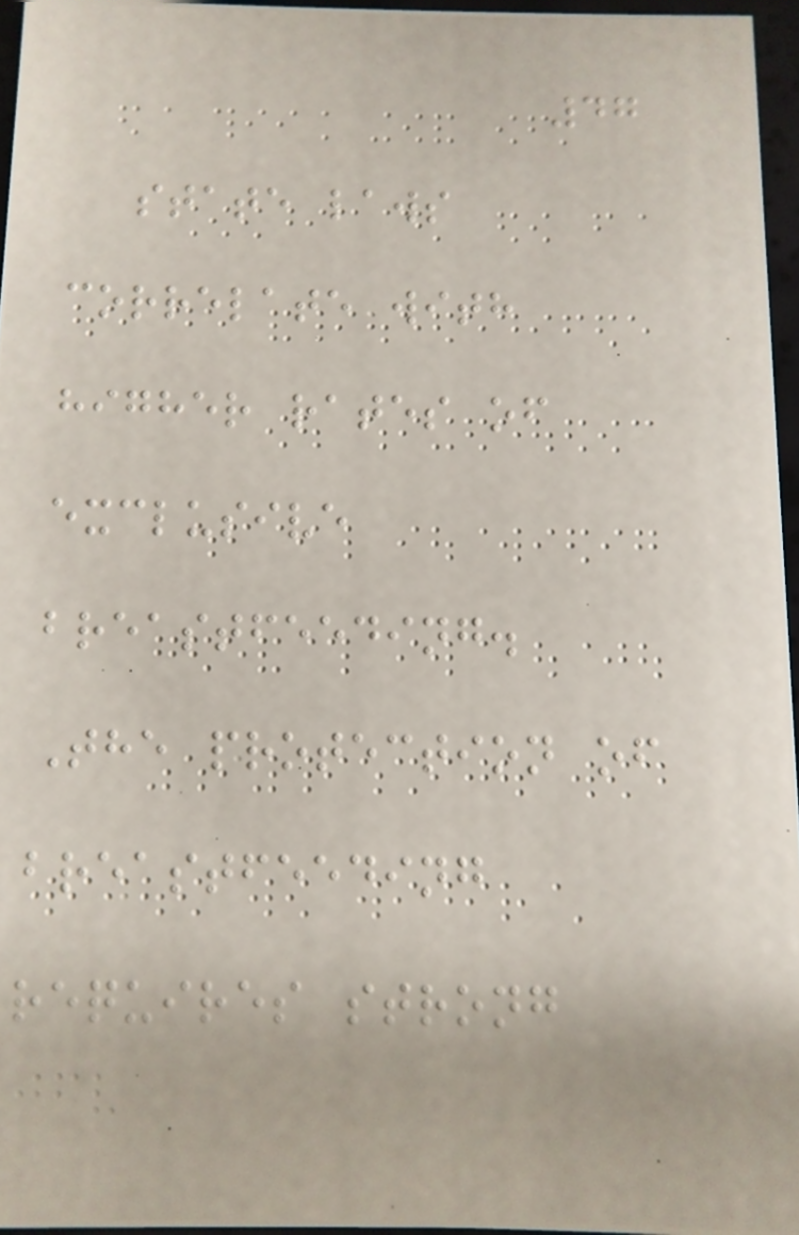47
state laws
correlate with
higher rates of
exclusive
breastfeeding.
The protection of
breastfeeding
requires strong
